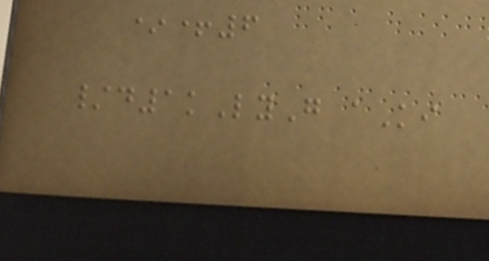*+6
/d1kLyG aKi
